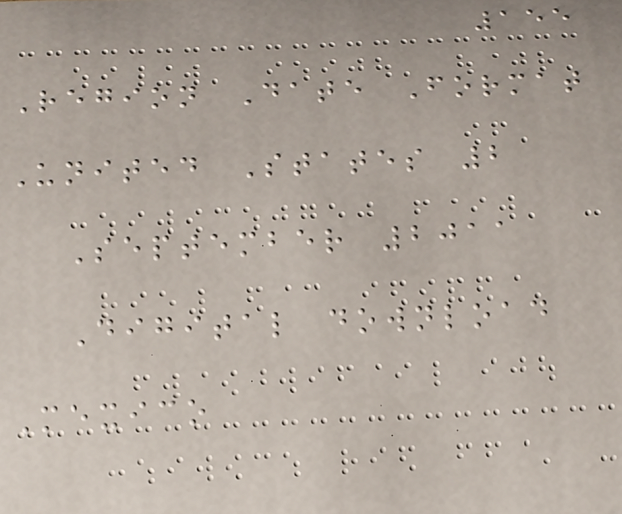155
Region Date Format
United States 2
September 2011
Digital download
Mexico
